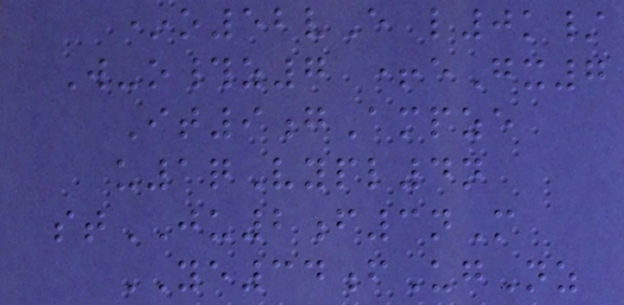*o52vE l0k/
W-o#z7 +eGx7
It9gAmpze
u1qVypl4n
stJU2f3nM
YE34fUgNz
